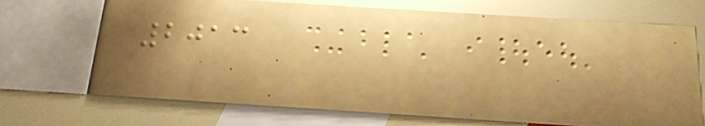2013
